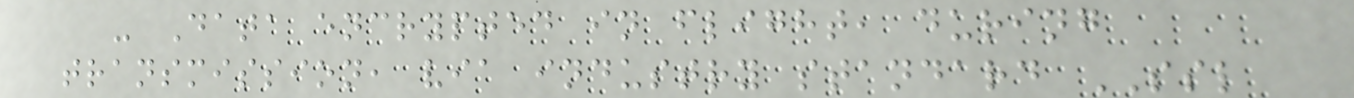- Data encrypted in flight, during
transmission, via industry standard SSL
